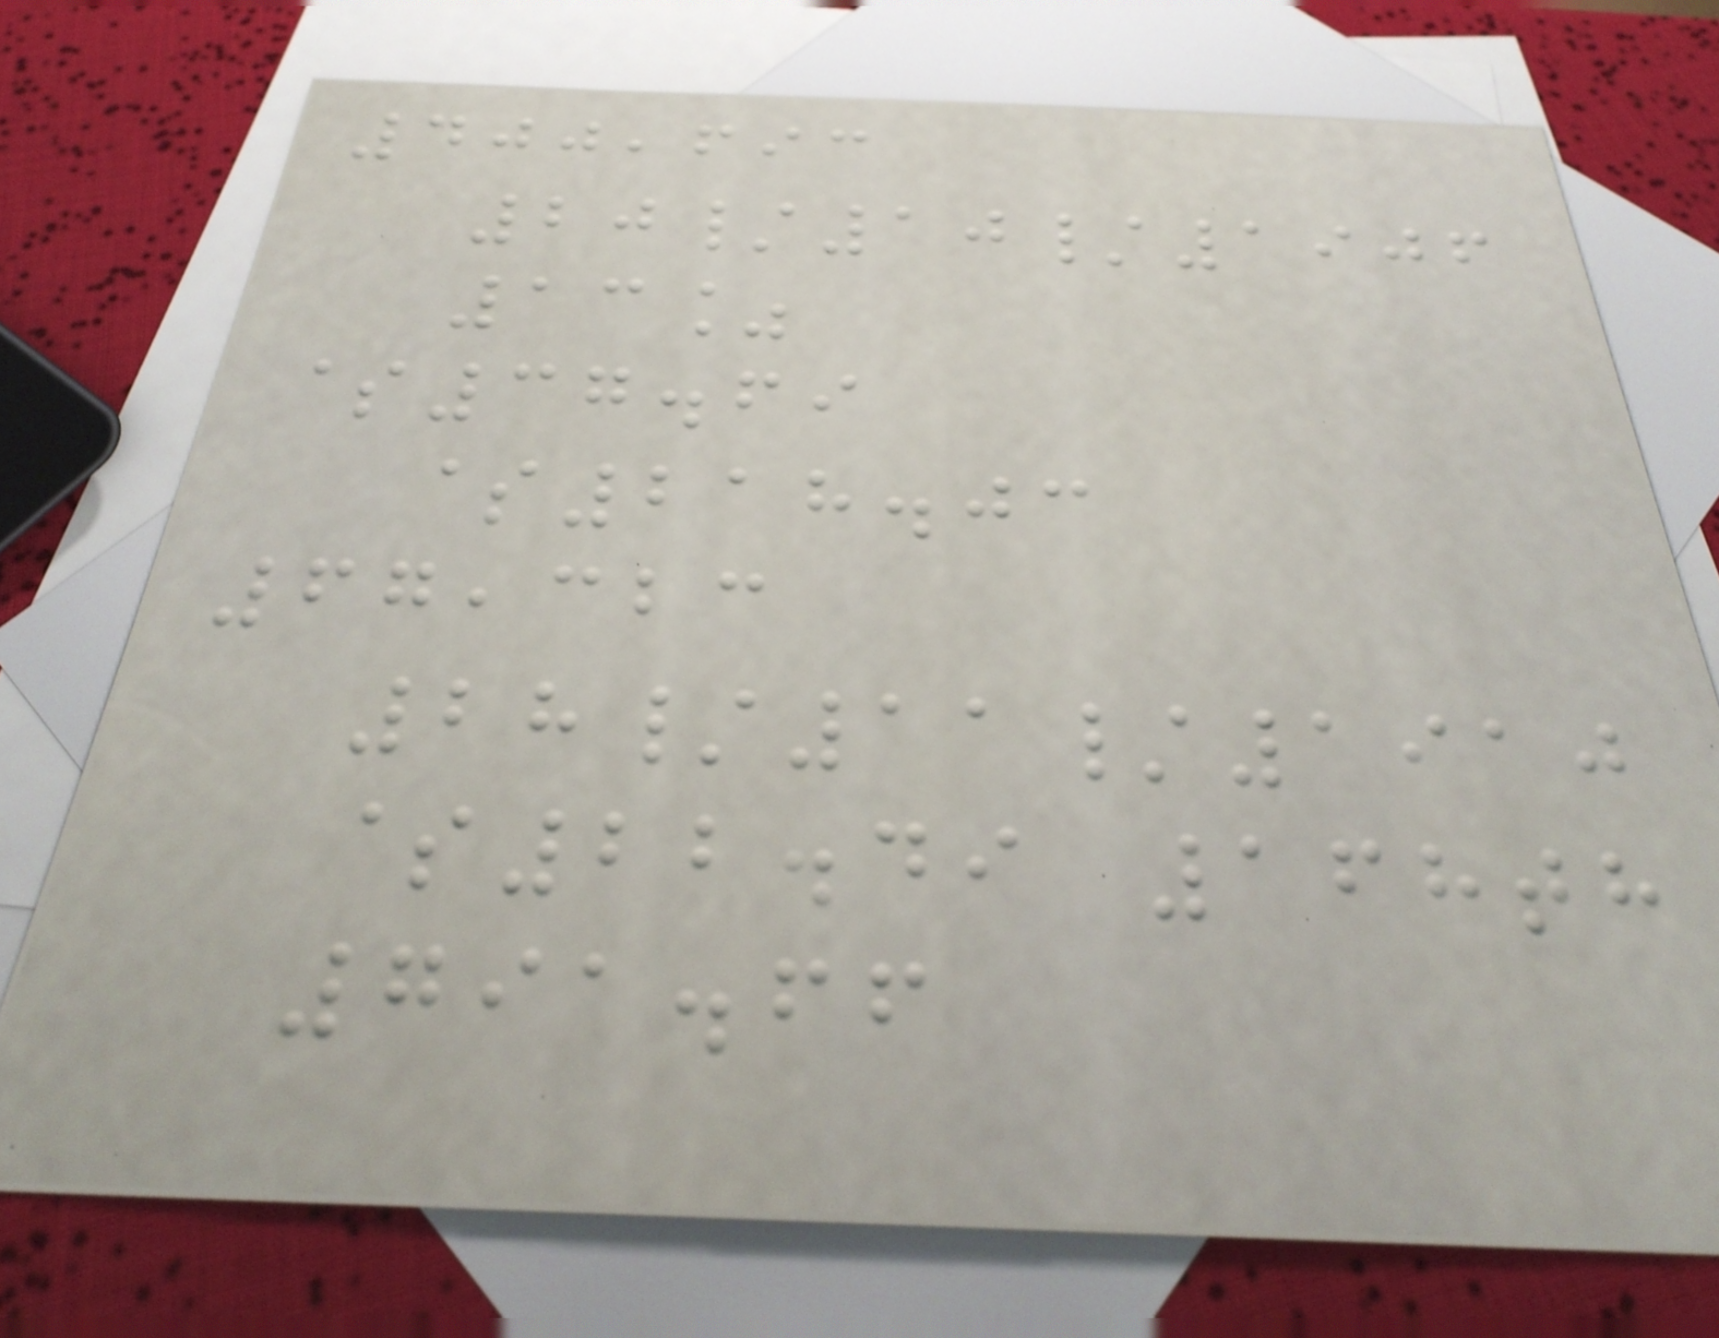400,693
20/10/1906
13%
$37.69
$218.03
67,323
28/11/1910
$22.49 168th
791.66
